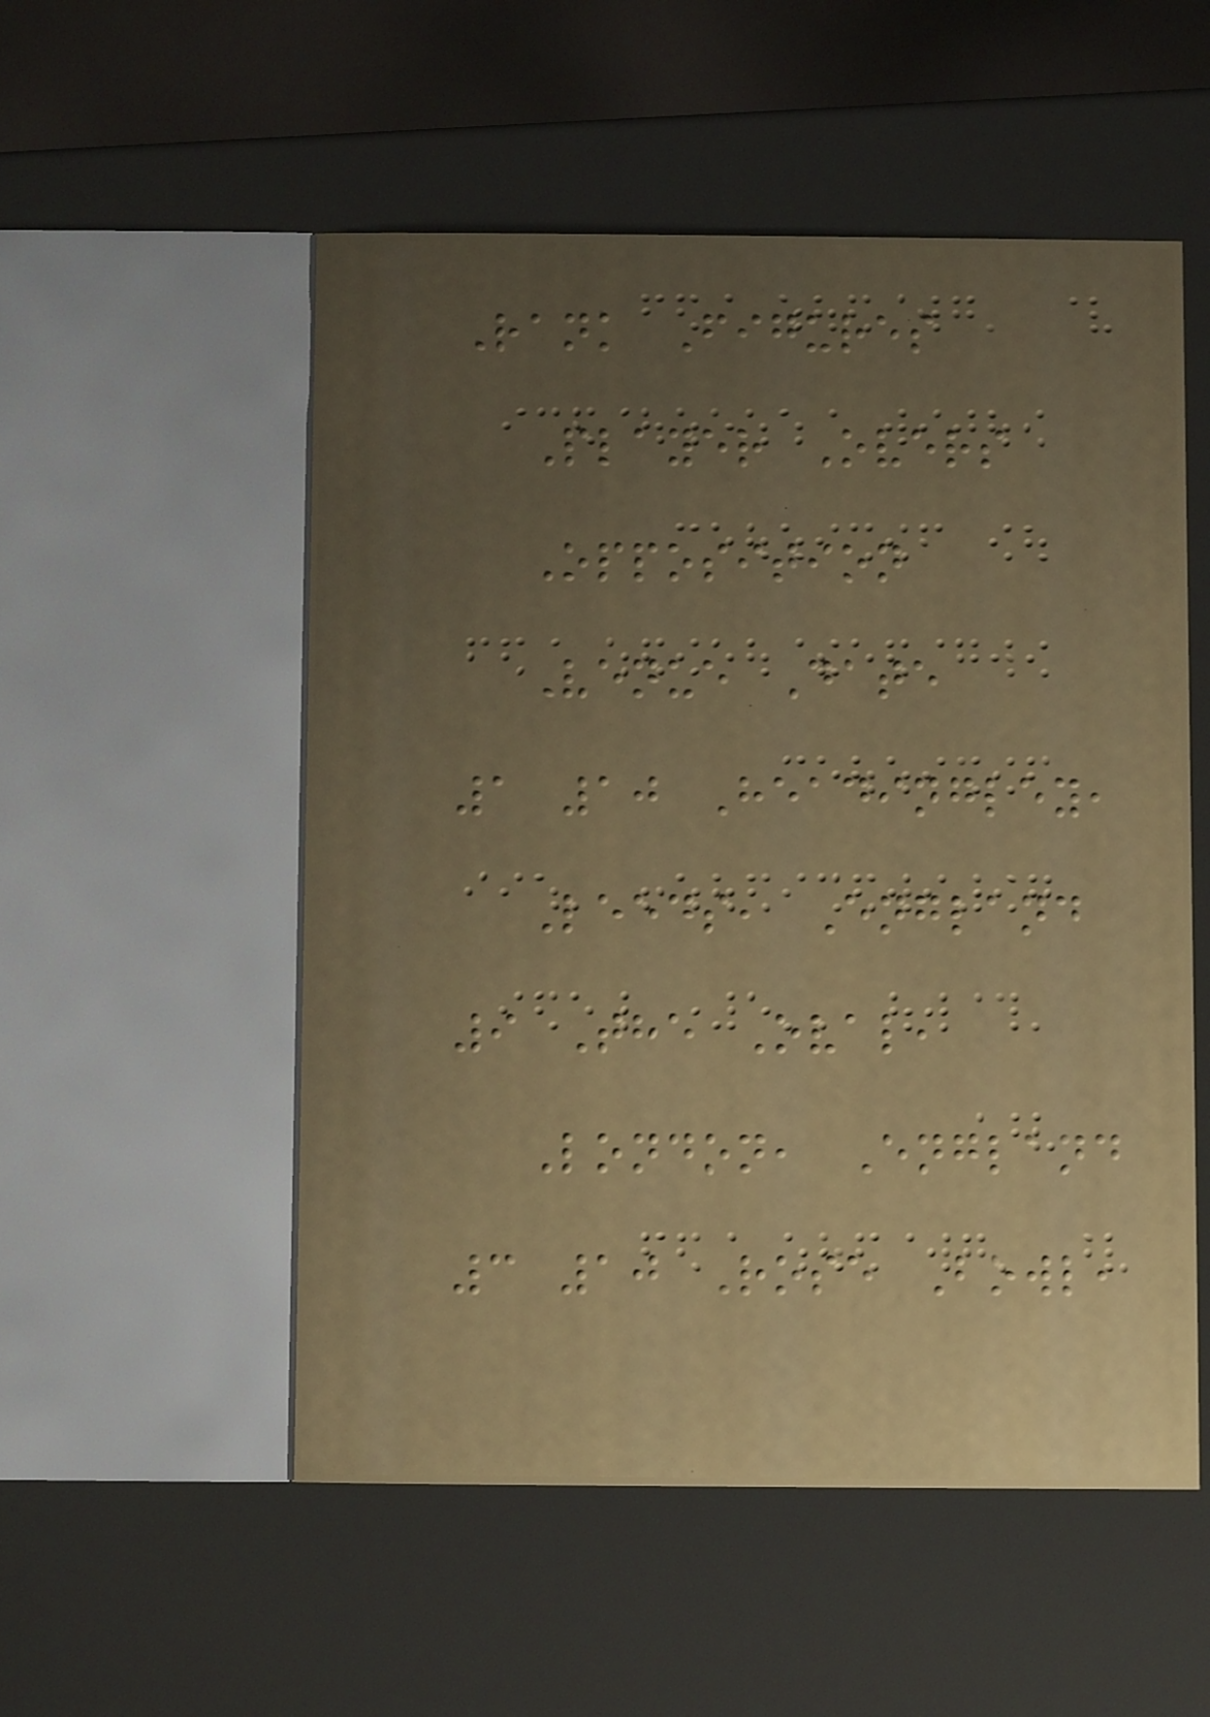Rank Figures
Player Overs
Opposition
Venue Date
1 10 Headingley,
Leeds, England
9 The Oval,
London, England
3 10 Rose Bowl,
